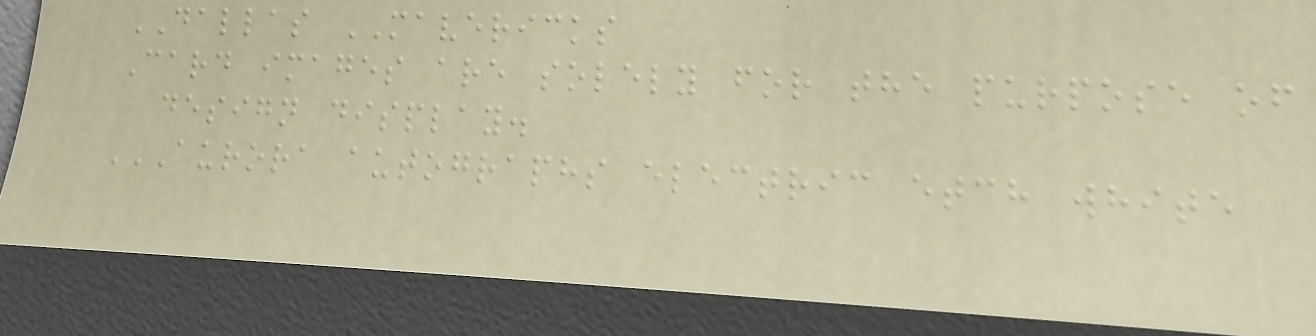DALLAS MAVERICKS
Card images are solely for the purpose of
design display.
AURORA AUTOGRAPHS ELECTRIC ETCH WHITE
